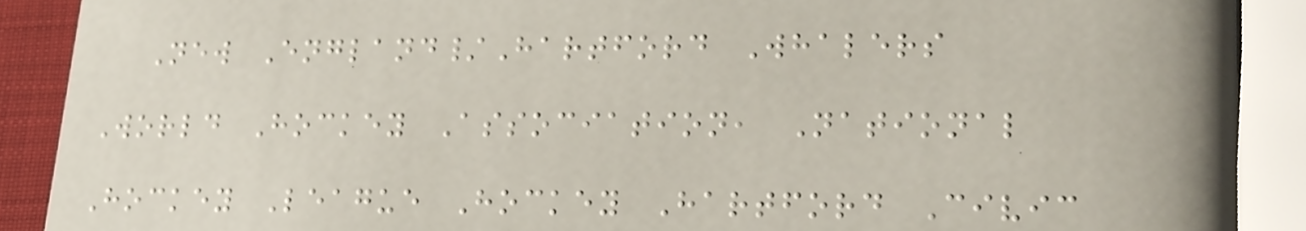New England/Hartford Whalers
World Hockey Association, National
Hockey League Hockey Hartford Civic
